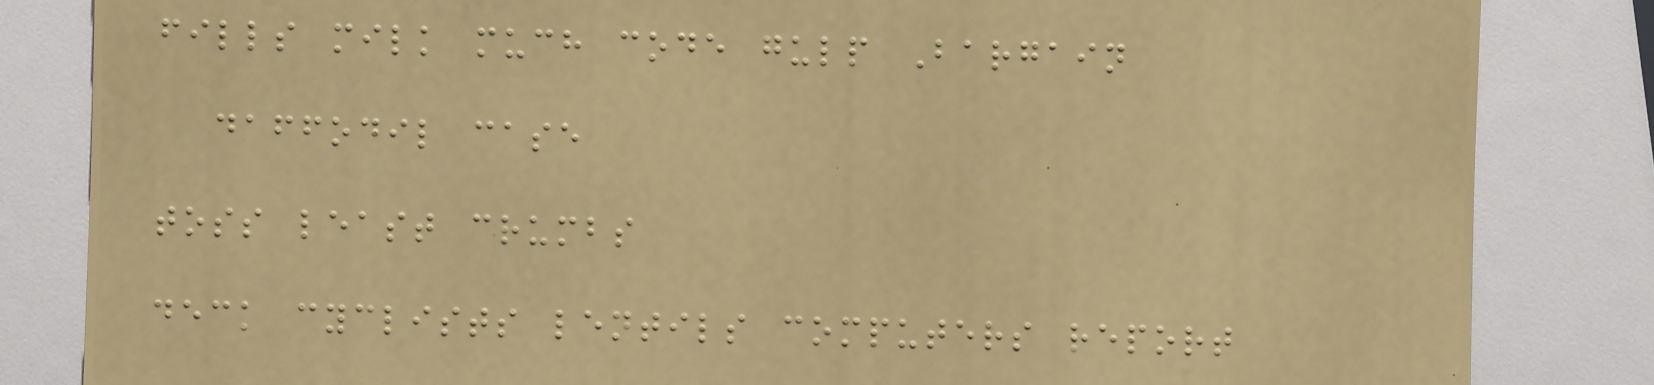fills milk much code gulp Bargain
daffodil case
toss least crumbs
deck cyclists lentils computers report
